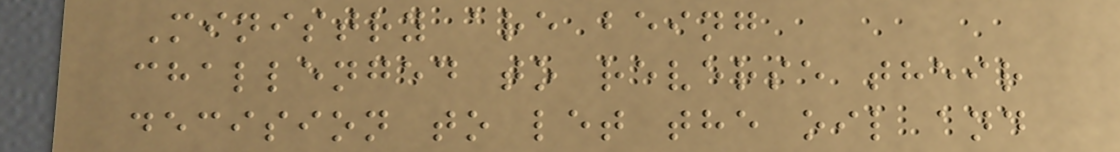Ministry are being
challenged to reverse their
decision to let the oil and
